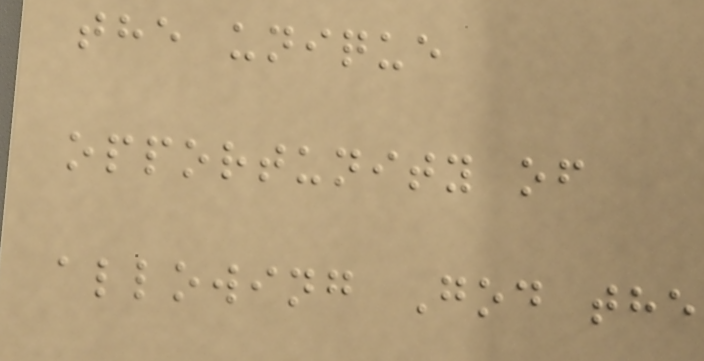the unique
opportunity of
allowing God the
